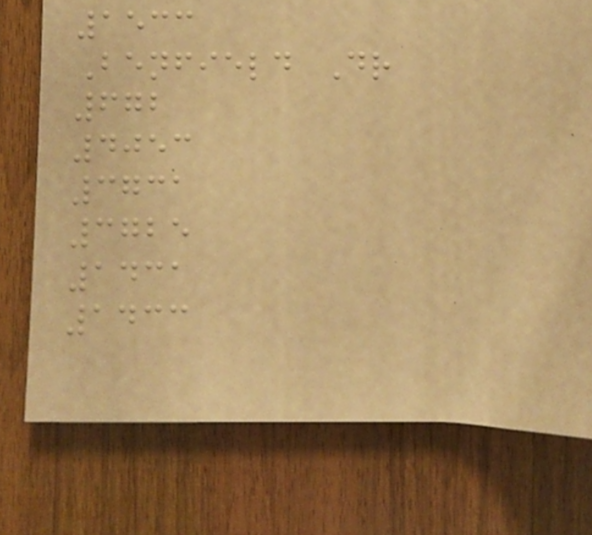1533
Benfield Dr
672
4053
3731
3725
1431
1433
